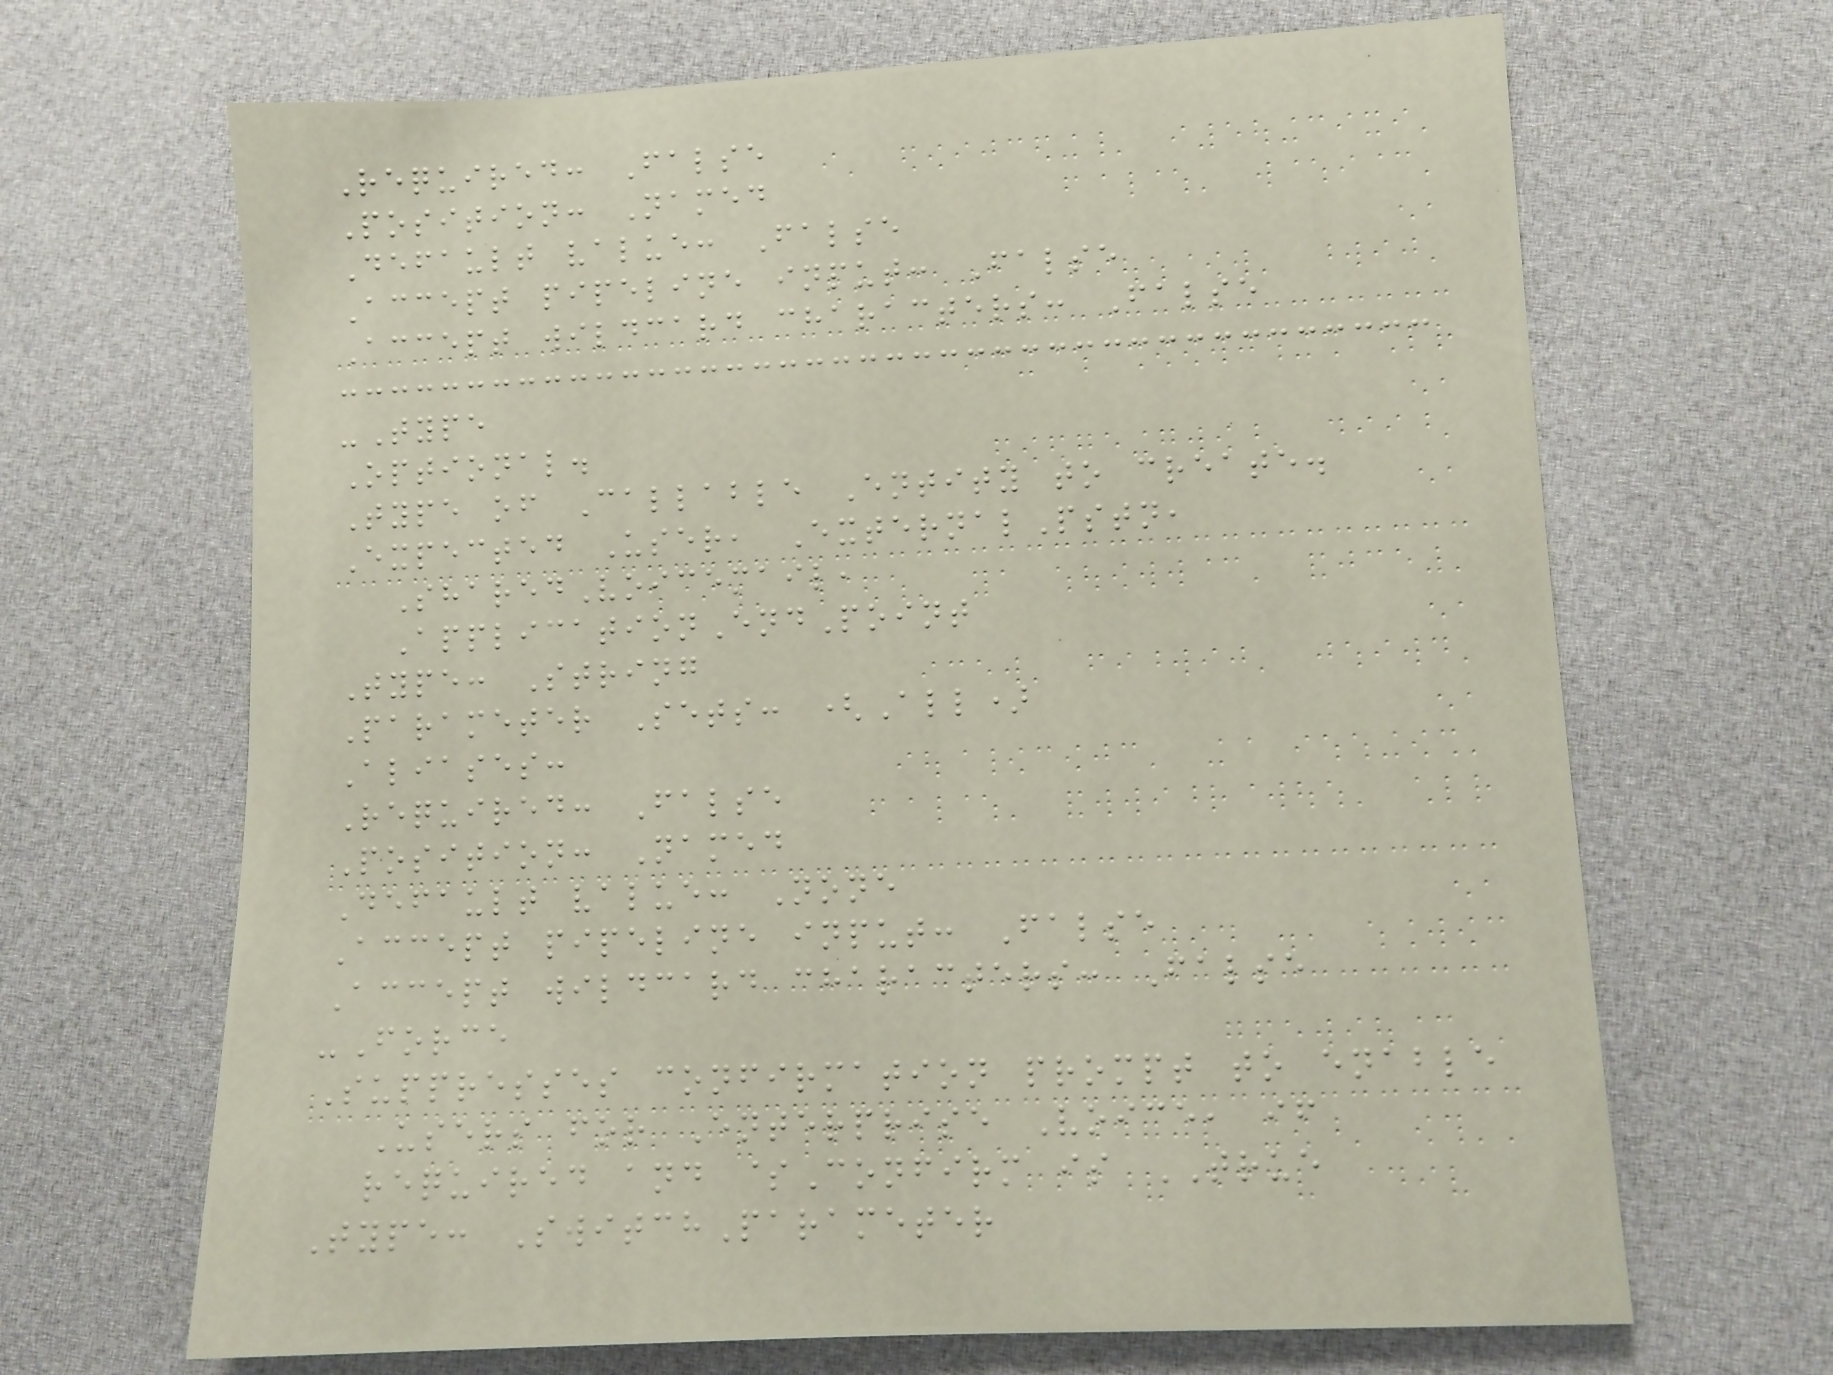Required: False
Position: Named
Default value: False
Accept pipeline input: False
Accept wildcard characters: False
-Type
Optional.
Type of Callable Entity to create.
Expected User, ExternalPstn,
SharedVoicemail,
ApplicationEndPoint
Type: String
Parameter Sets: (All)
Aliases:
Required: False
Position: Named
Default value: None
Accept pipeline input: False
Accept wildcard characters: False
-Force
Suppresses confirmation prompt to enable
Users for Enterprise Voice, if
required and $Confirm is TRUE
Type: SwitchParameter
